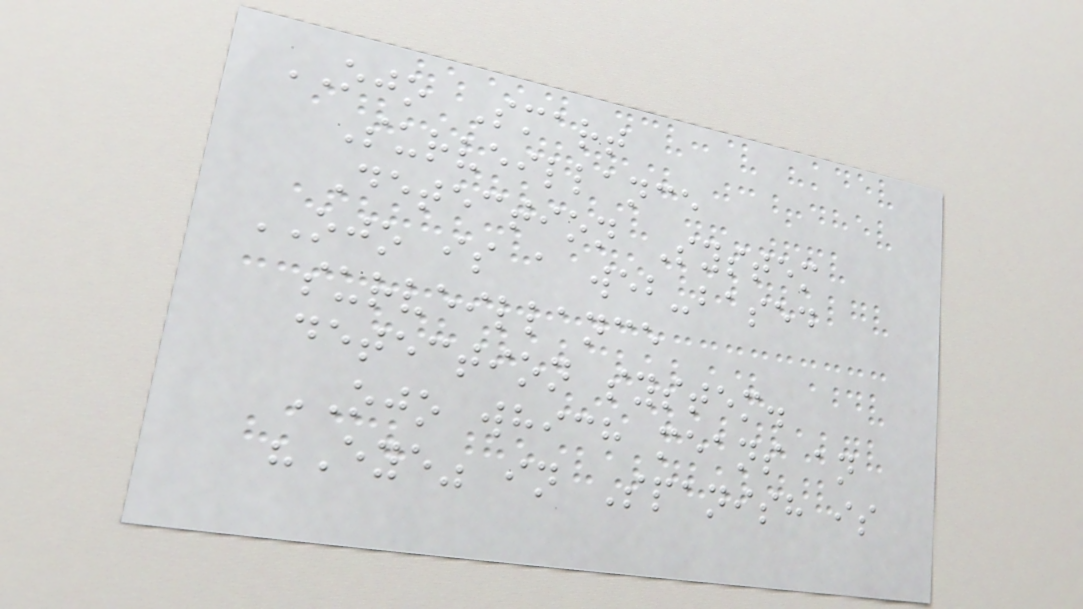OJO Smart
Surveillance
Detection System
OJO is a web-based
surveillance
detection system.
OJO which means an
"Eye" in Spanish is
